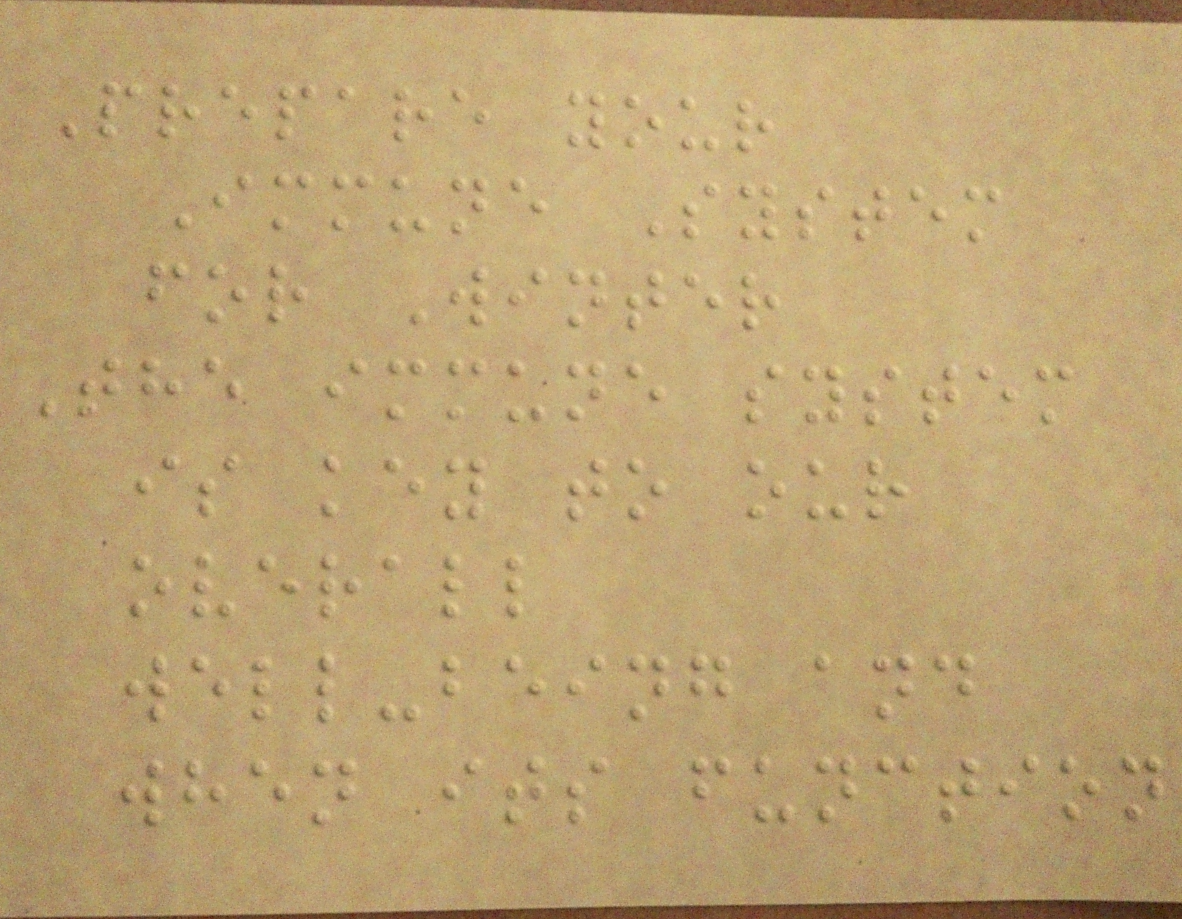Prepare your
Immune System
for Winter
The immune system
is key to our
overall
well-being and
when its function
